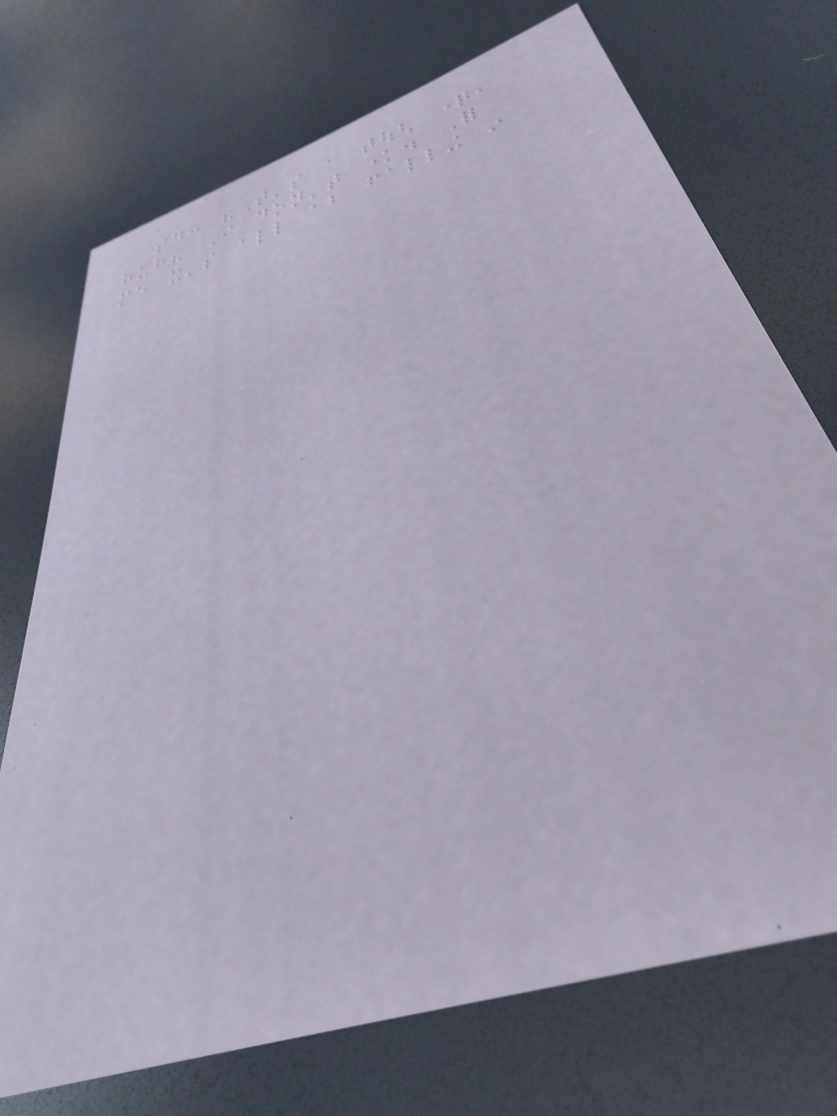said: "That's a tough question,
huh? I don't know. For
me it's all about falling in
